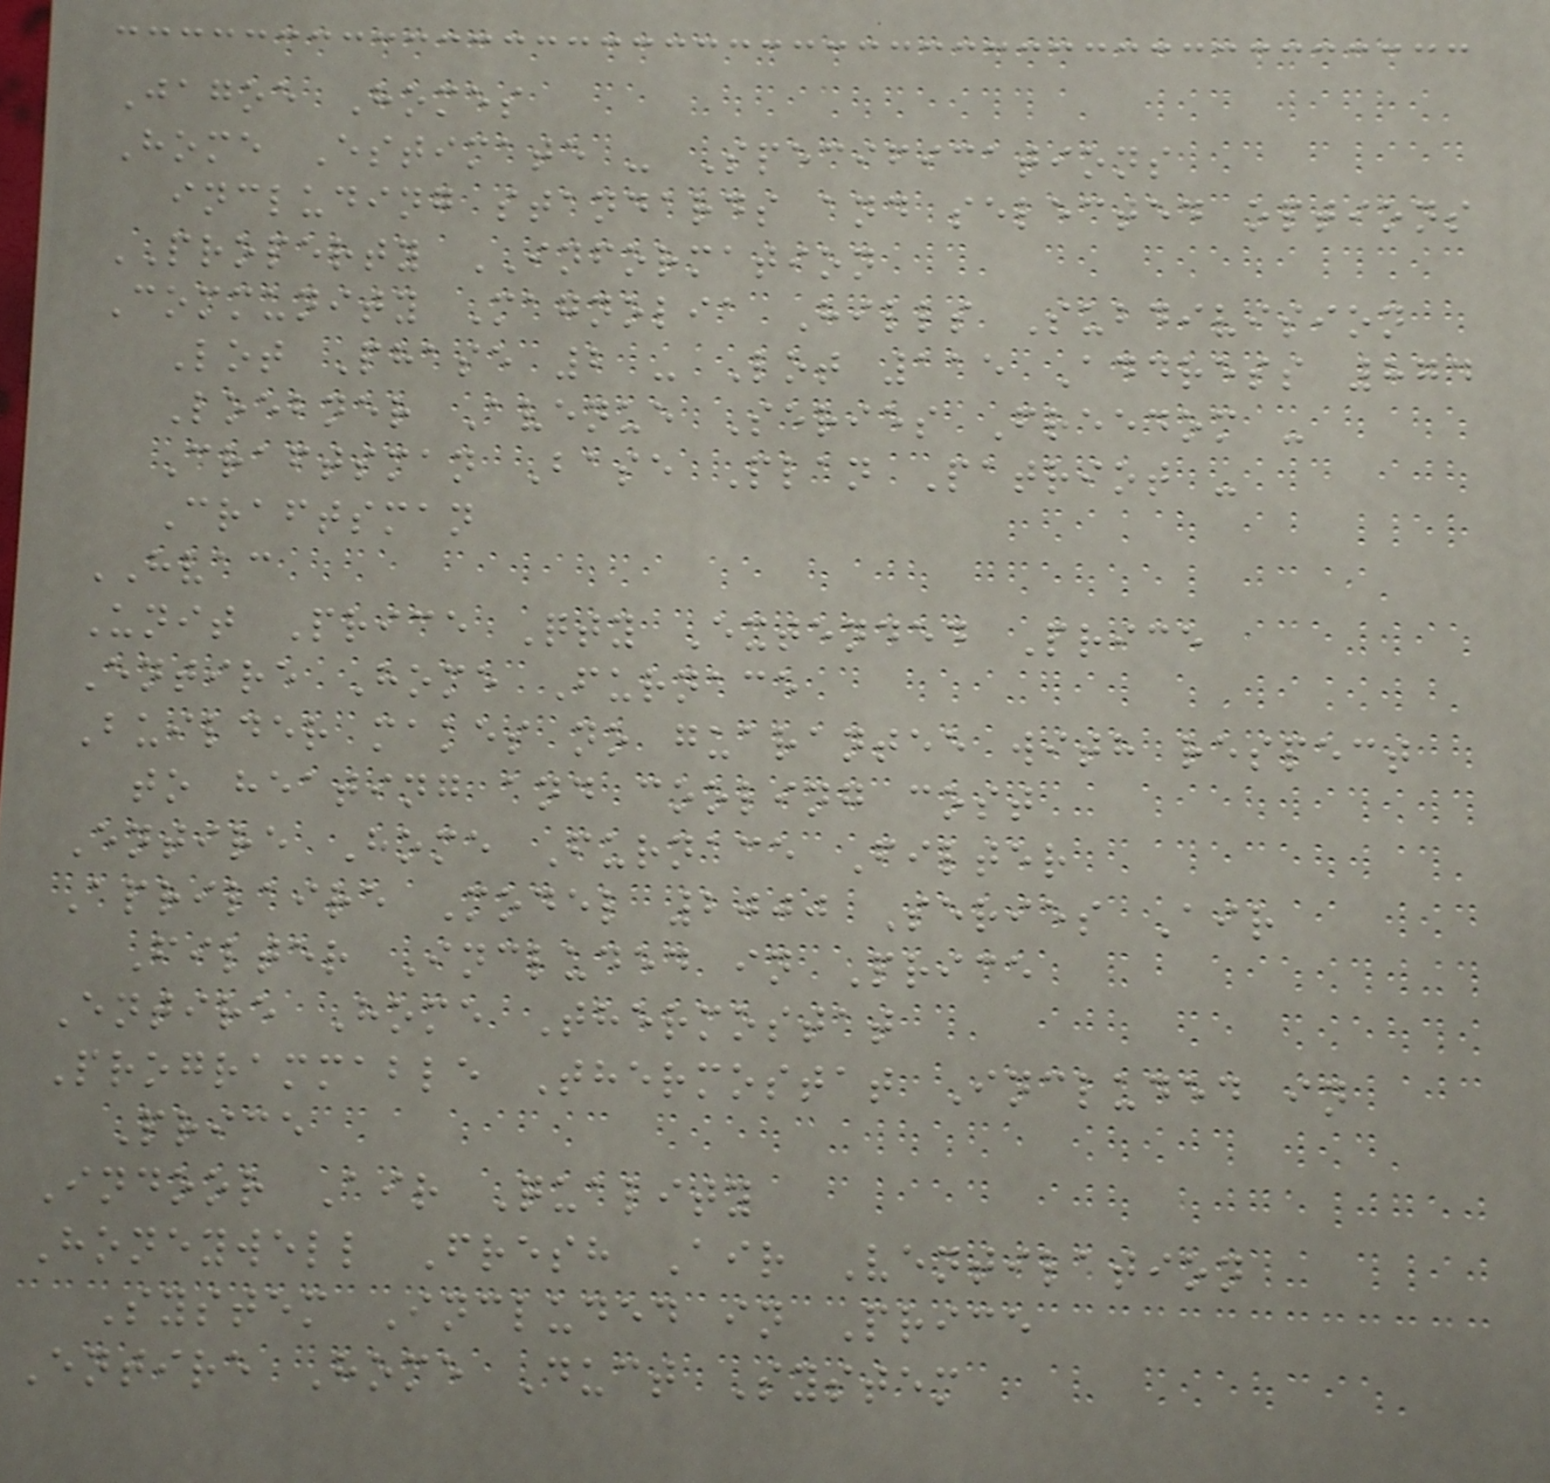Jagoe Homes
Home Estimate - Specifications
including standards and selected options
PROPERTY INFORMATION
Community Magnolia Hills Subdivision
Lot Phase 2 - Lot 115 Address 874
Loebner Avenue Series Freedom -
Craftsman Base Plan Patriot -
Craftsman
HVAC
Unit Price Qty Extended Price
Entire Home Furnace
Builder makes no guarantee with respect
to heating and cooling cost
Entire Home Furnace Filter
Aprilaire Model 2000 Series Air
Filter Included in Price
Entire Home Thermostat
Programmable Thermostat Included in
Price
Indoor Air Quality
Honeywell Fresh Air Ventilation
System Included in Price
Entire Home Duct System
